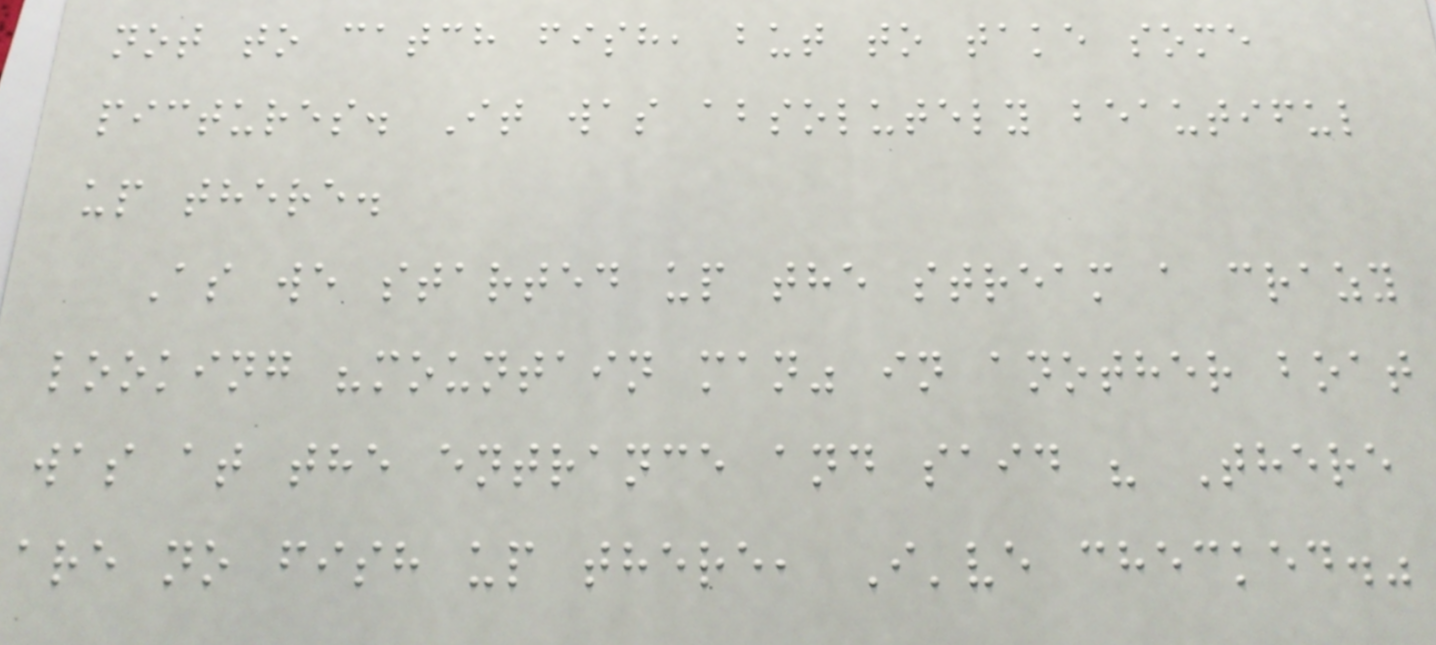not to catch fish, but to take some
pictures. It was absolutely beautiful
up there.
As we started up the stream a crazy
looking "mountain man" in another boat
was at the entrance and said " There
are no fish up there, I've checked."
